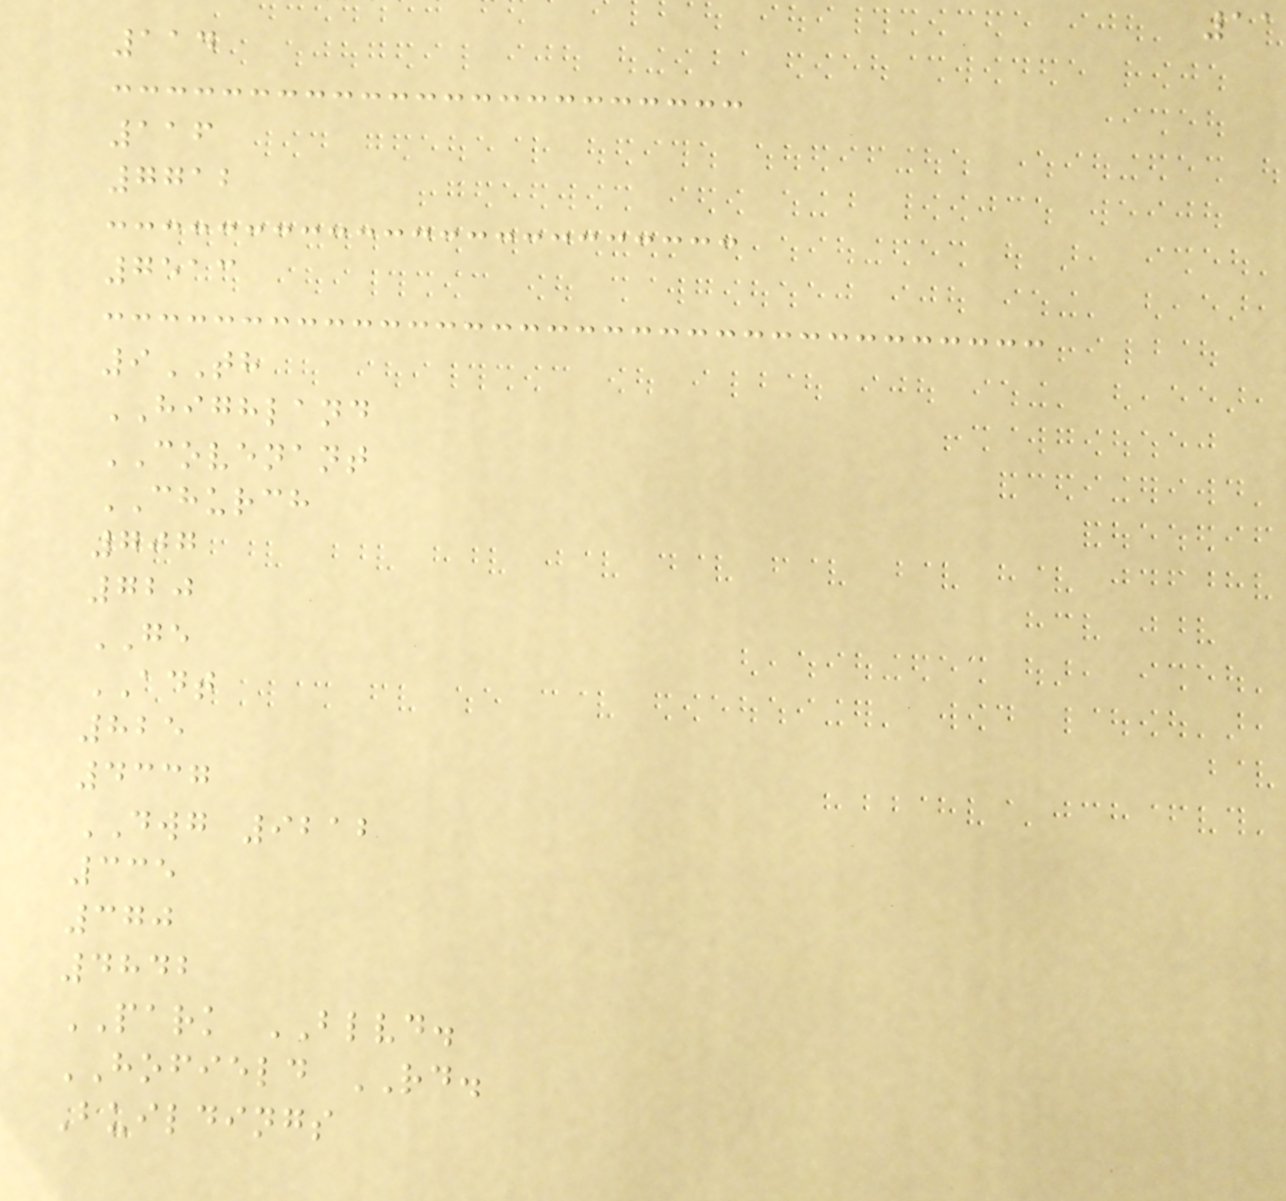11
114
116
7712
7513
9TH
HIGHLAND
COVENANT
CHURCH
707
720
GE
ADT
825
4337
DWG 9212
335
370
4842
PARK BLVD.
HOFIELD RD.
Buildings
